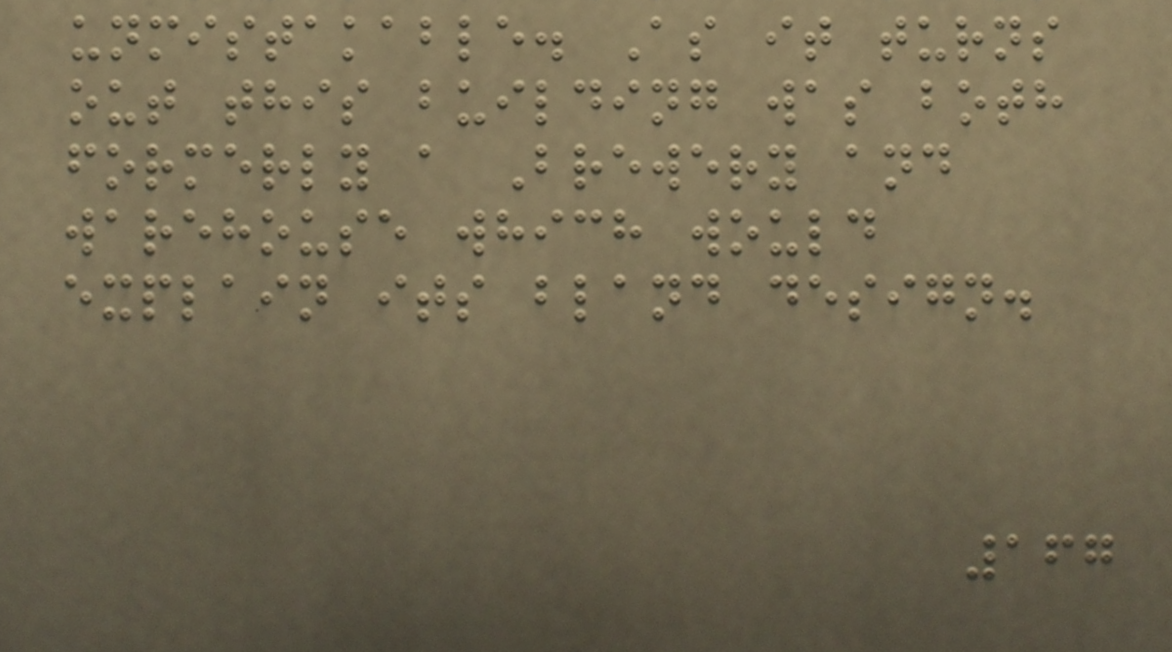unmistakable. As it turns
out this building was both
formerly a Brewery and
warehouse which would
explain its bland design.
167
